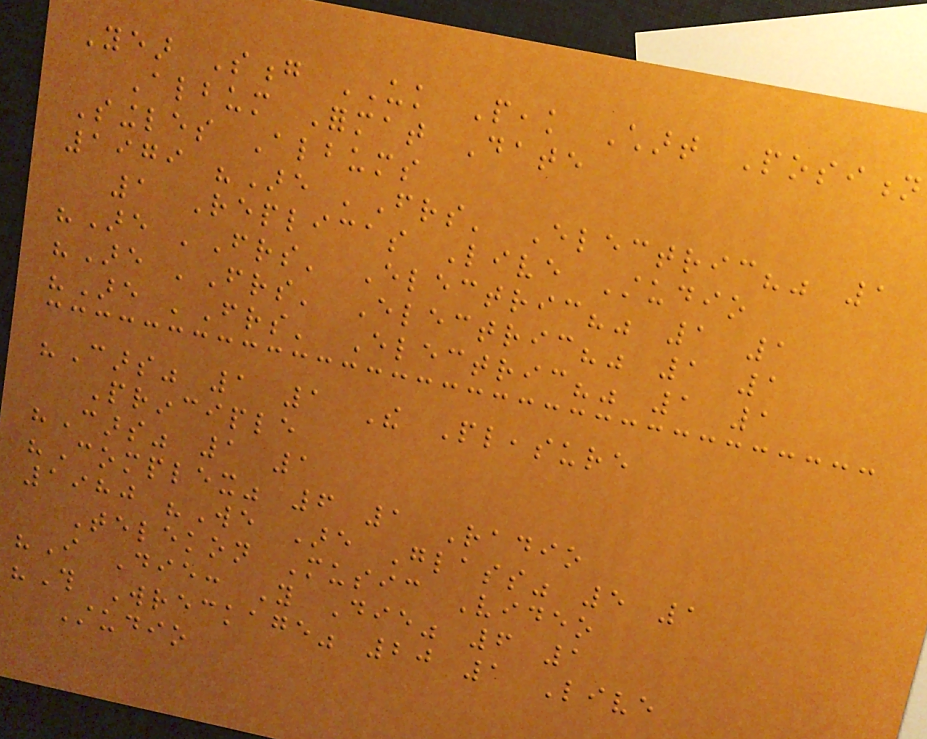Year Song UK Peak Chart Position
Album Format Date
Singles Albums
1979 "Are 'Friends' Electric?" 1
1 Replicas Live Studio
"Are 'Friends' Electric?" 1 1
"Are 'Friends' Electric?" 1 1
"Are 'Friends' Electric?" 1 1
"Cars" 1 1 The Pleasure
Principle
"Cars" 1 1
"Complex" 6 1 Radio
1980 "We Are Glass" 5 1
Telekon Music Video
"I Die: You Die" 6 1
"This Wreckage" 20 1 Live
Studio
